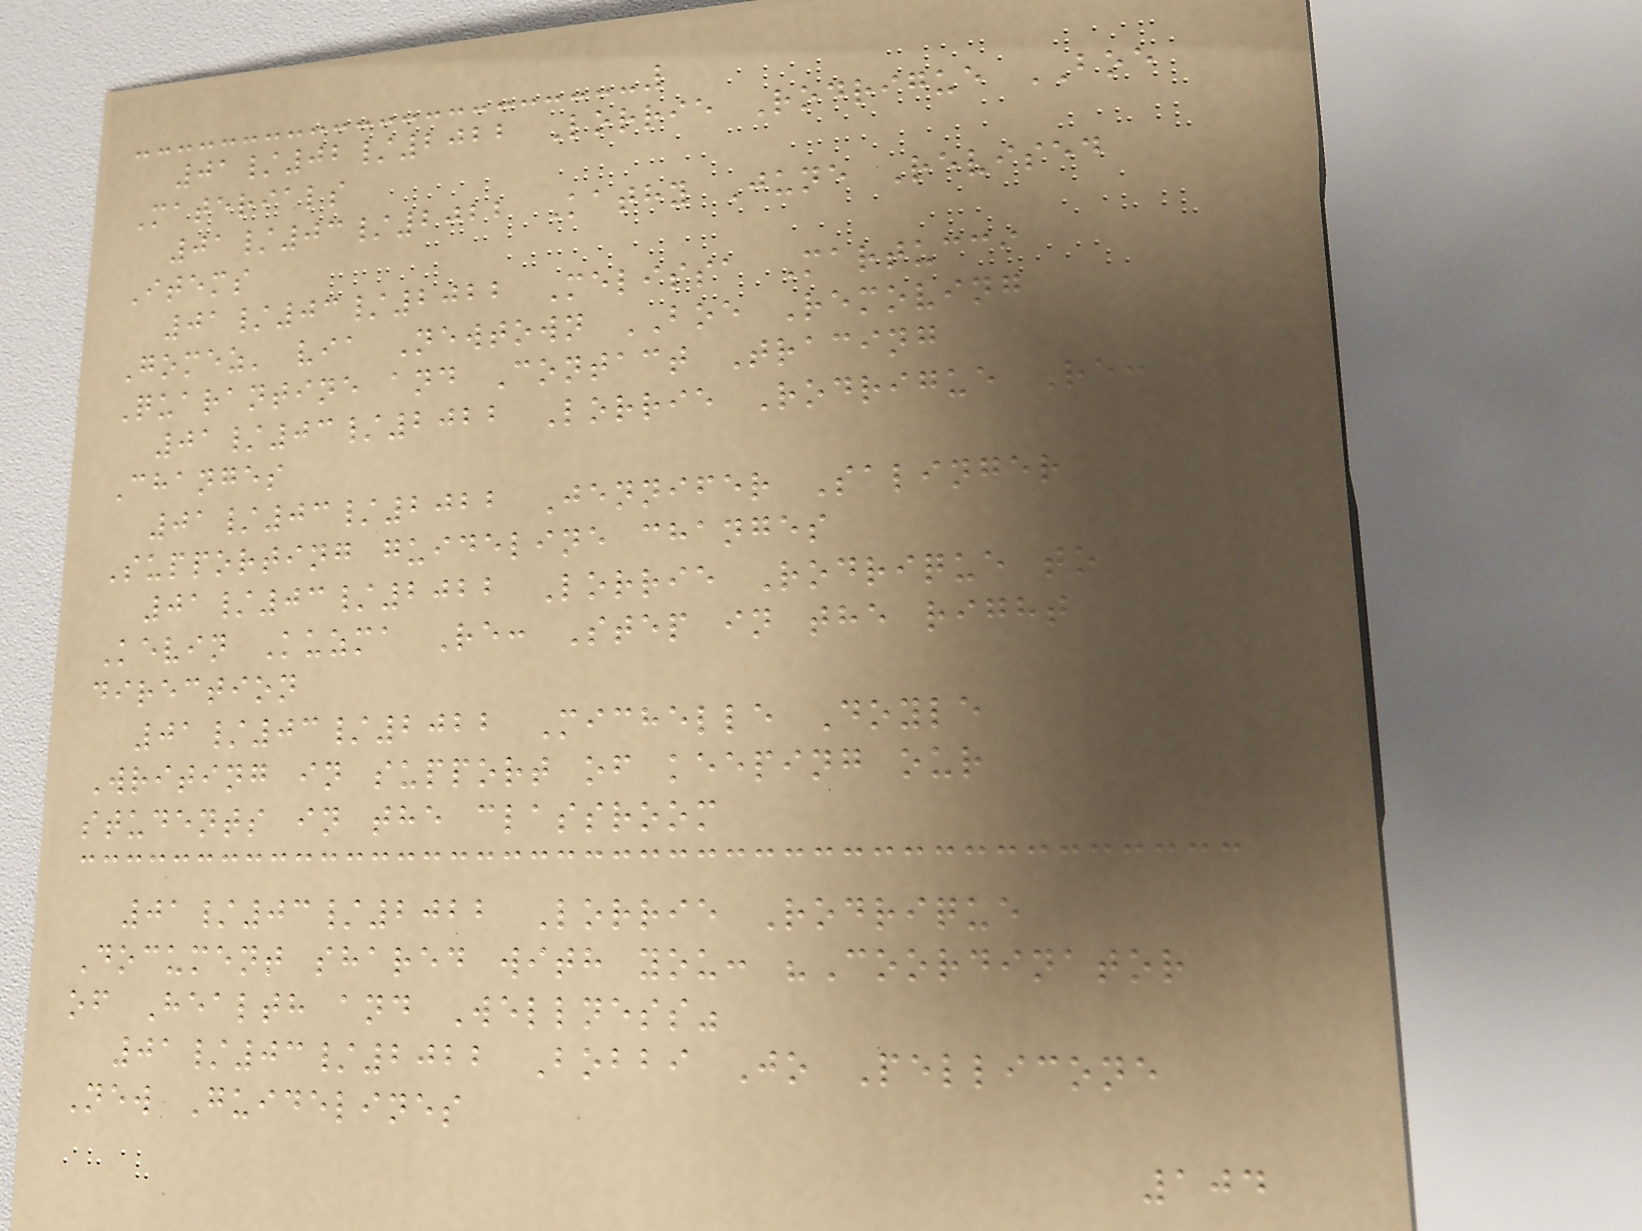01/02/2022 Lorrie Rodrigue BOE
Materials
01/03/2022 Kathy June Revised
Items
01/03/2022 Melissa Martucci
Gomez' via Newtown BOE Removing
Quarantine and Contact Tracing
01/03/2022 Lorrie Rodrigue Re:
Changes
01/03/2022 Jennifer Salinger
Supporting guideline changes
01/03/2022 Lorrie Rodrique to
Kevin Kuzma Re: Step in the right
direction
01/03/2022 Michelle Doyle
Writing in support of keeping our
students in the classroom
01/03/2022 Lorrie Rodrique
Document shared with you: "Coordinator
of Health and Wellness"
01/03/2022 Bobbi Jo Pellicone
New Guidelines
104
